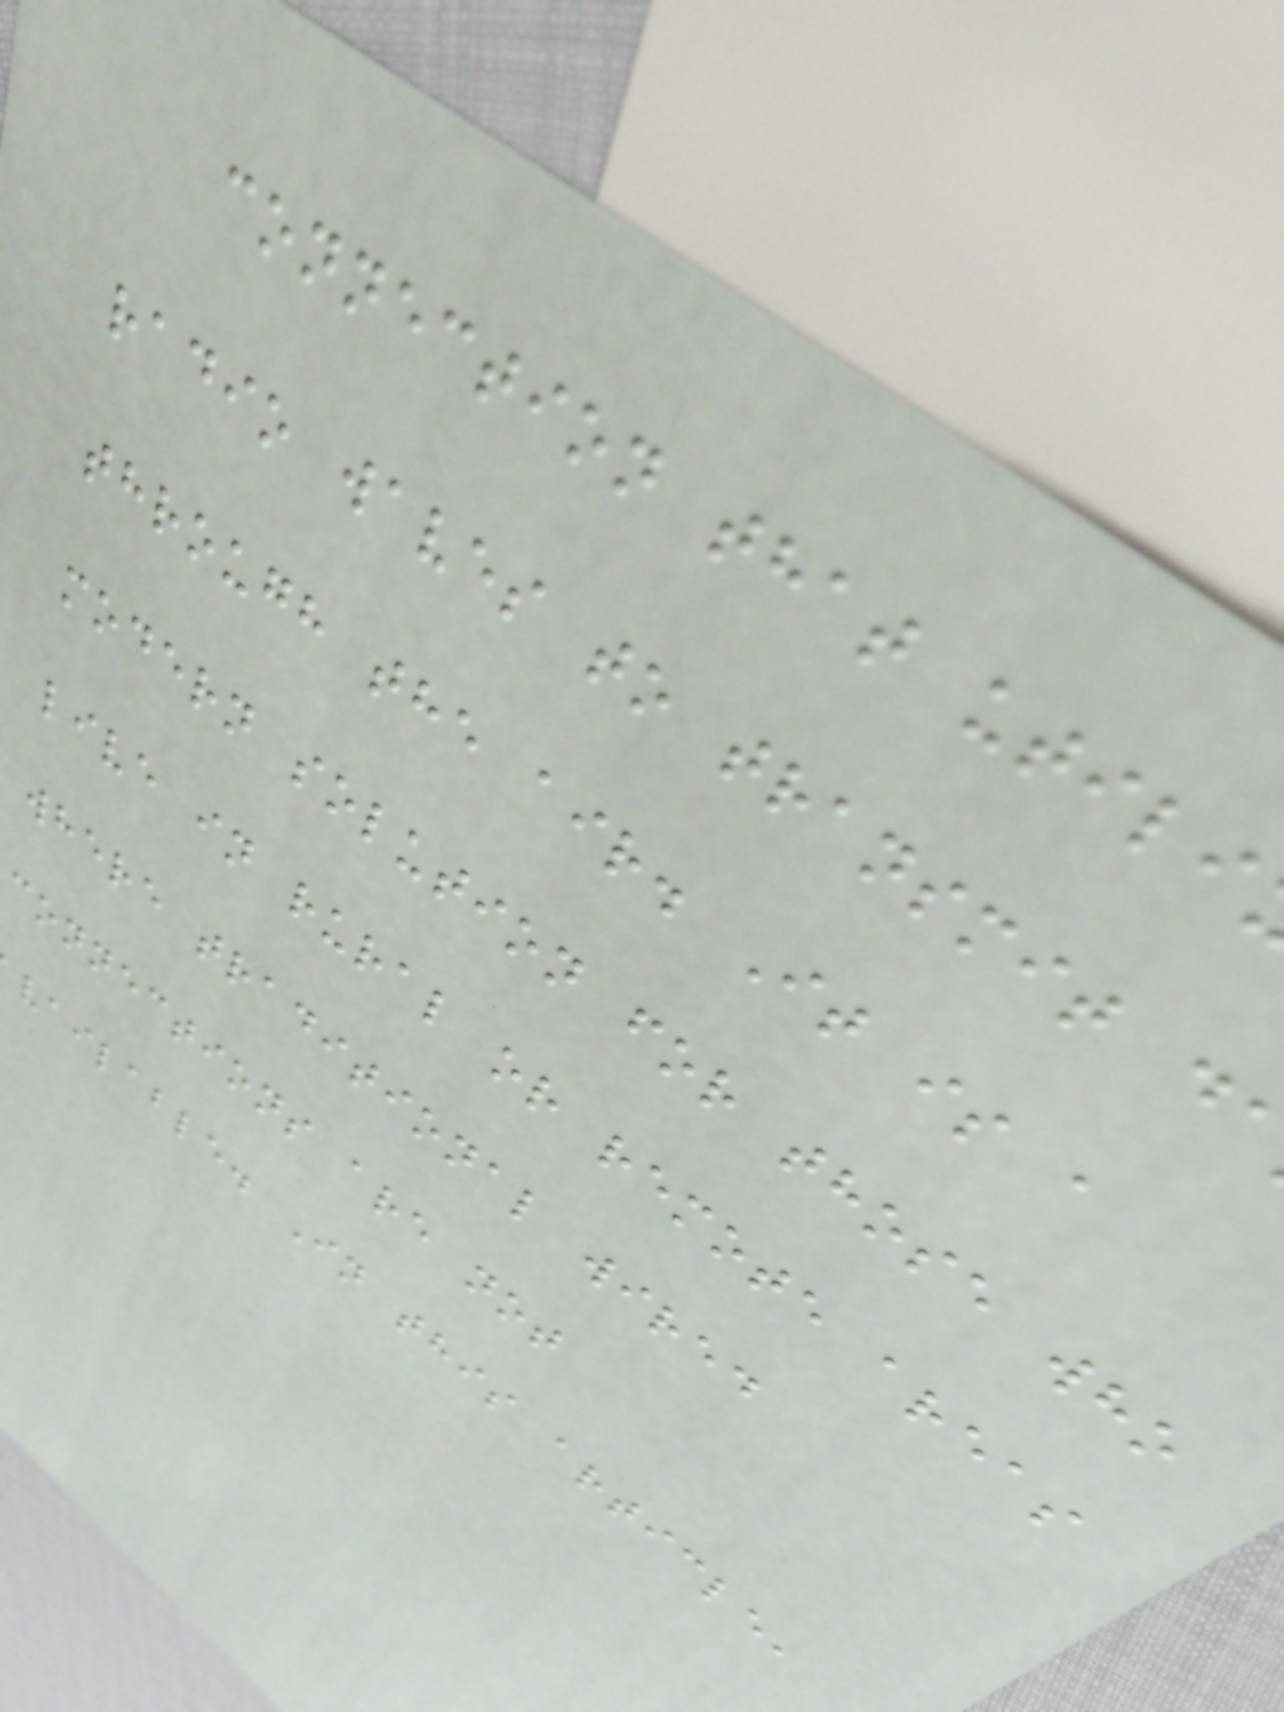connection that utili
radio waves to transmit d
through the air. It is a
modern solution for those who
live in rural or remote areas
where traditional wired
connections are not
vailable. In this article,
